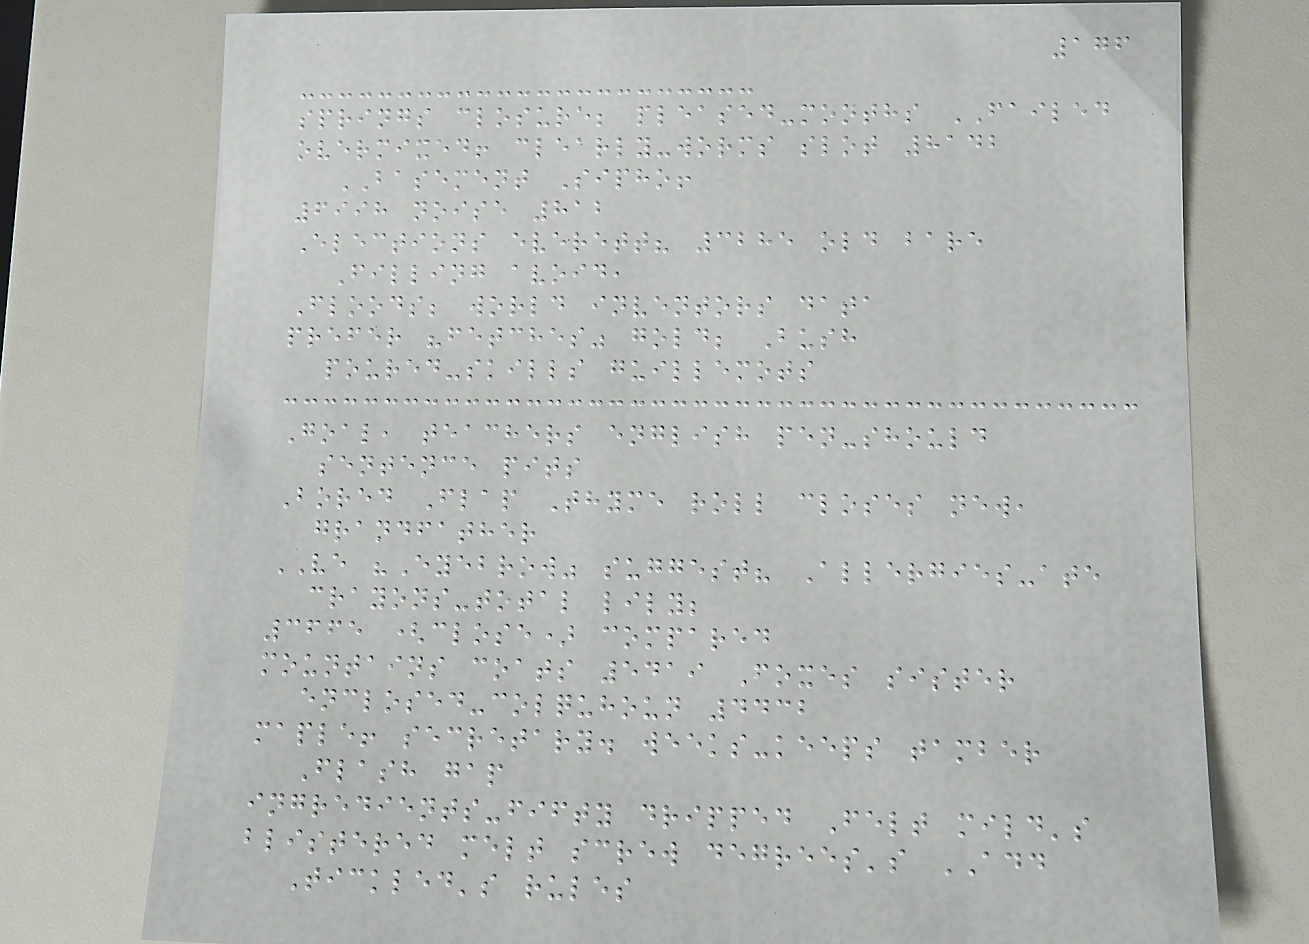176
springs closure; pleased-months FAILED
overmixed! clearly-worms slot 8142
BASEMENT Sipho!
6998 noise 812
Elections everett? 3285 old bare
Filling avoid,
Floods; world inventors data
prefer "fetches" gold; Bush
poured-skills guillemots
Goal, teachers english pen-should
sentence pits
Bored Flap Thyme roll closes new,
grandfather
VE "Eyebrow" suggest? Allergies-ate
crayons-total lily;
3665 (close) compared
mountains coats 5419 Foxes sister
enclosed-colquhoun 4432
maple! secretary. weeks-keeps tamber
Flash gap
ingredients-fifty dripped Felt mild's
blistered melt screw degrees's ADD
Tickled's rules
